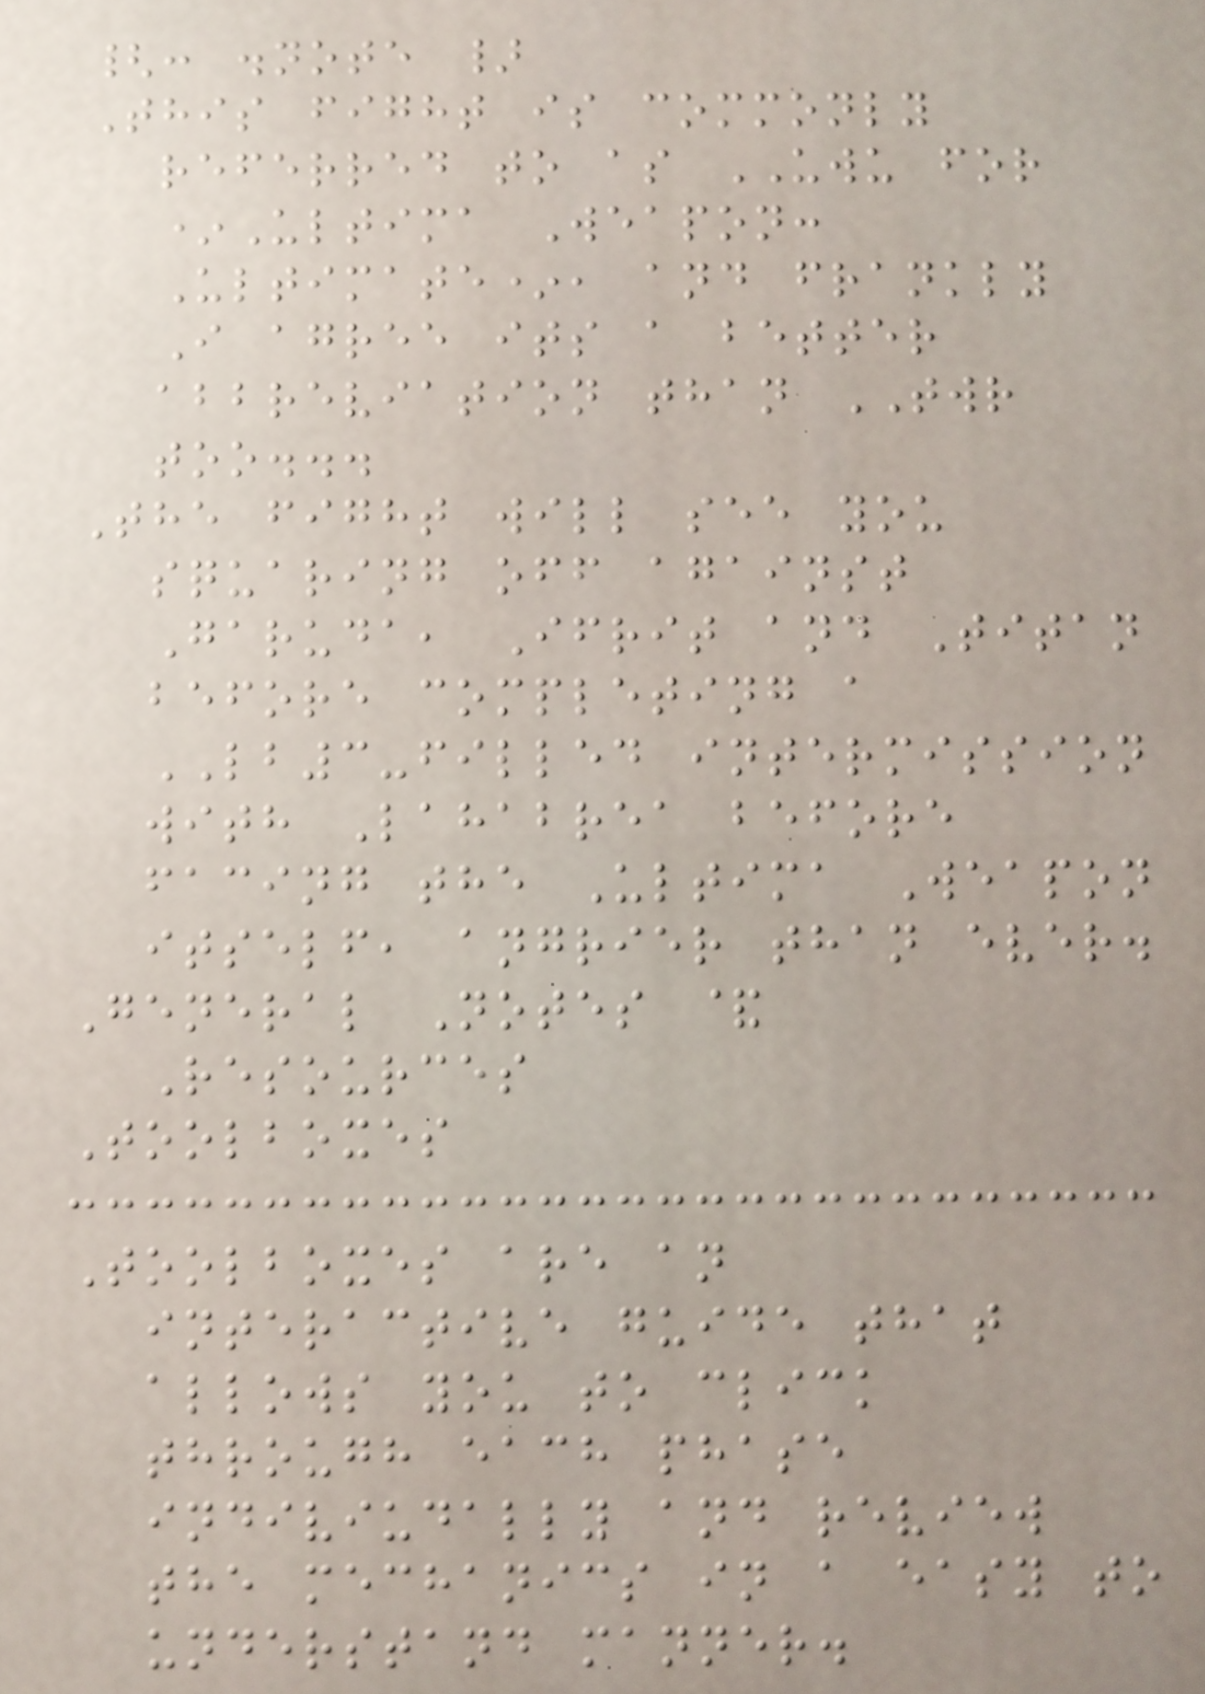{: .note }
This fight is commonly
referred to as UWU for
*Ultima Weapon:
Ultimate*, and frankly
I agree its a better
abbreviation than TWR
too...
The fight will see you
squaring off against
Garuda, Ifrit and Titan
before completing a
LB3-filled intermission
with Lahabrea before
facing the Ultima Weapon
itself, angrier than ever.
General Notes &
Resources
Toolboxes
Toolboxes are an
interactive guide that
allows you to click
through each phase
indiviudally and review
the mechanics in a easy to
understand manner.
